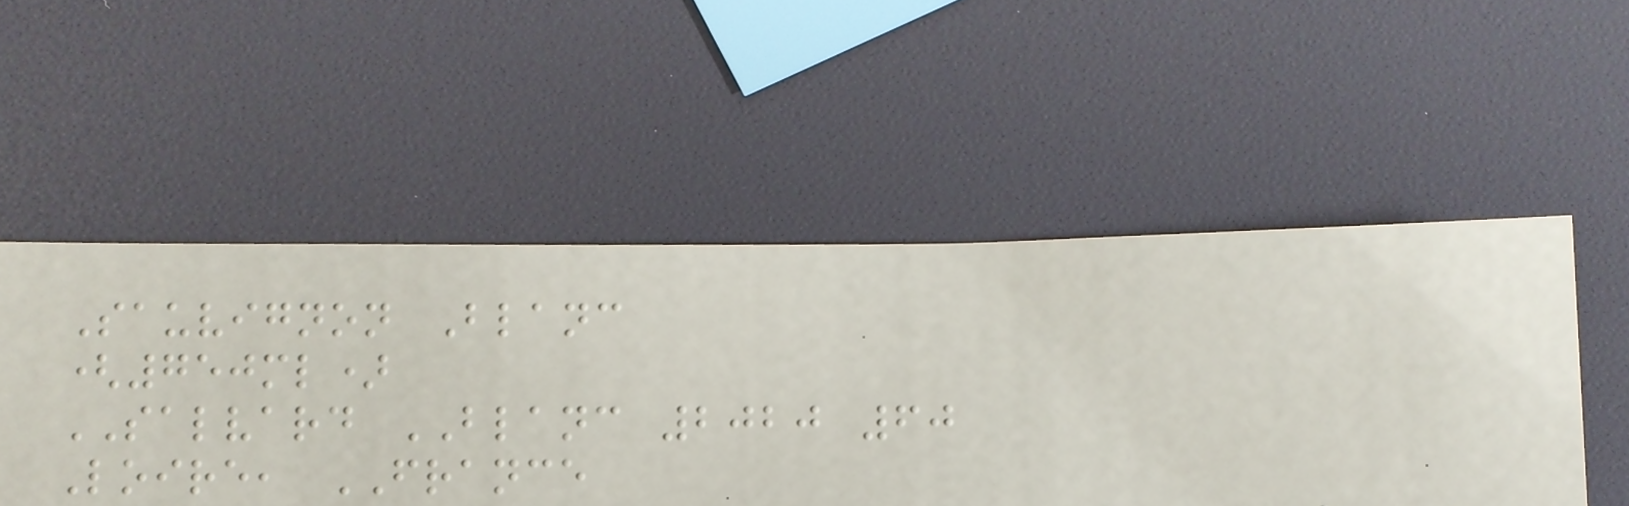Sauvignon Blanc
(750ml)
SALVARD BLANC 2020 60
Loire, FRANCE
